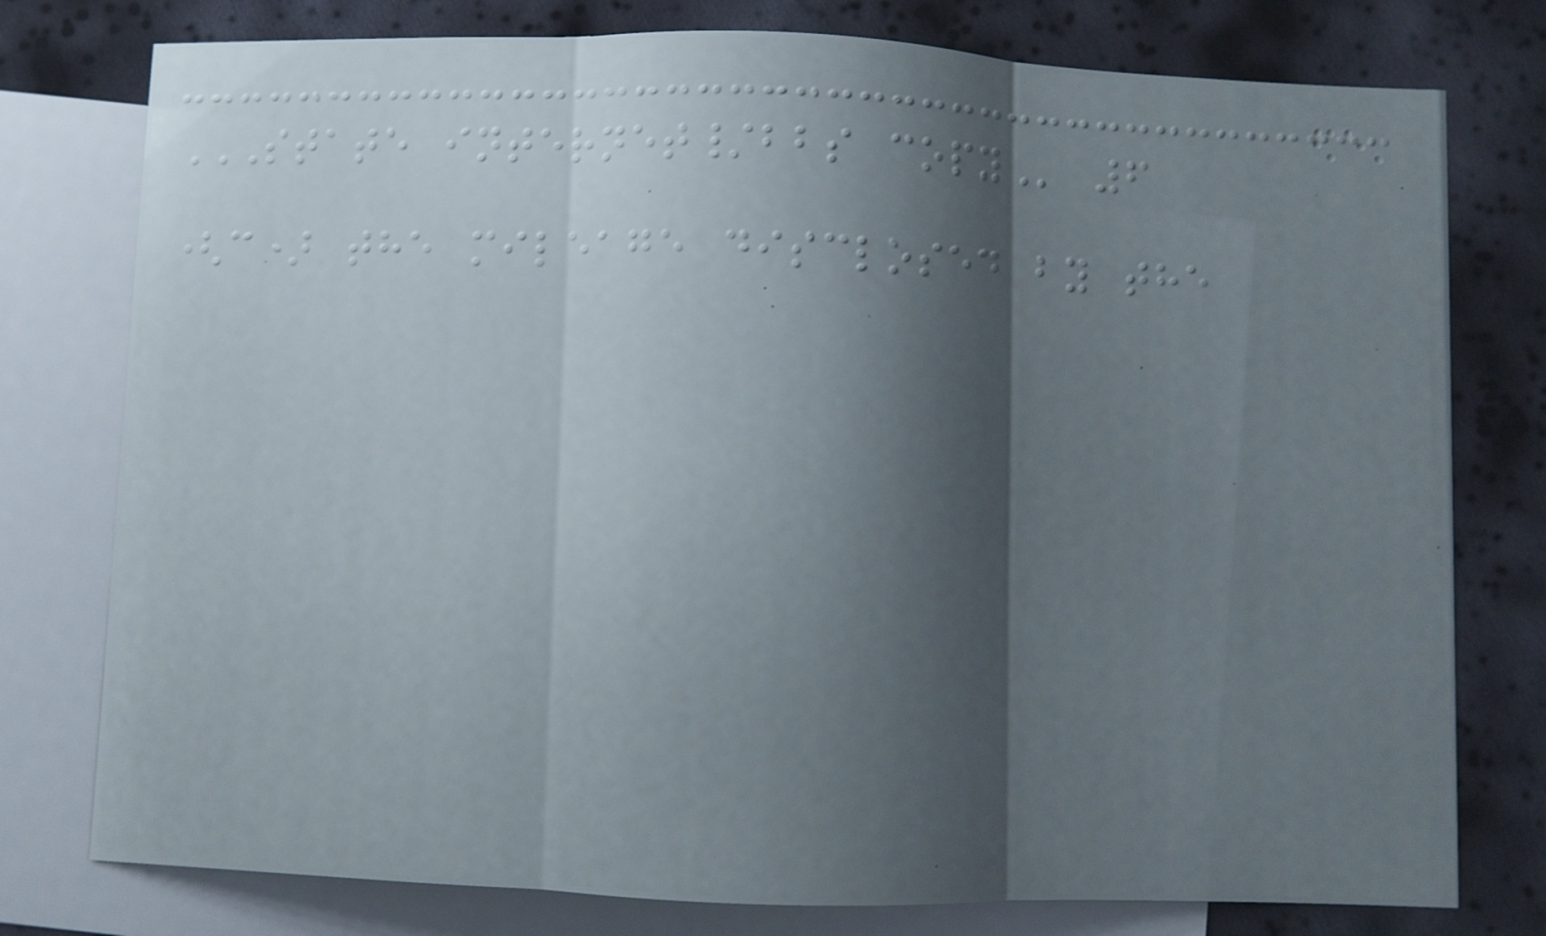STATE INTERNET/BBS COPY 6
(c) the mileage disclosed by the
